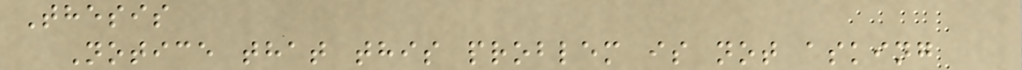Thesis
Notice that this problem is not asking
